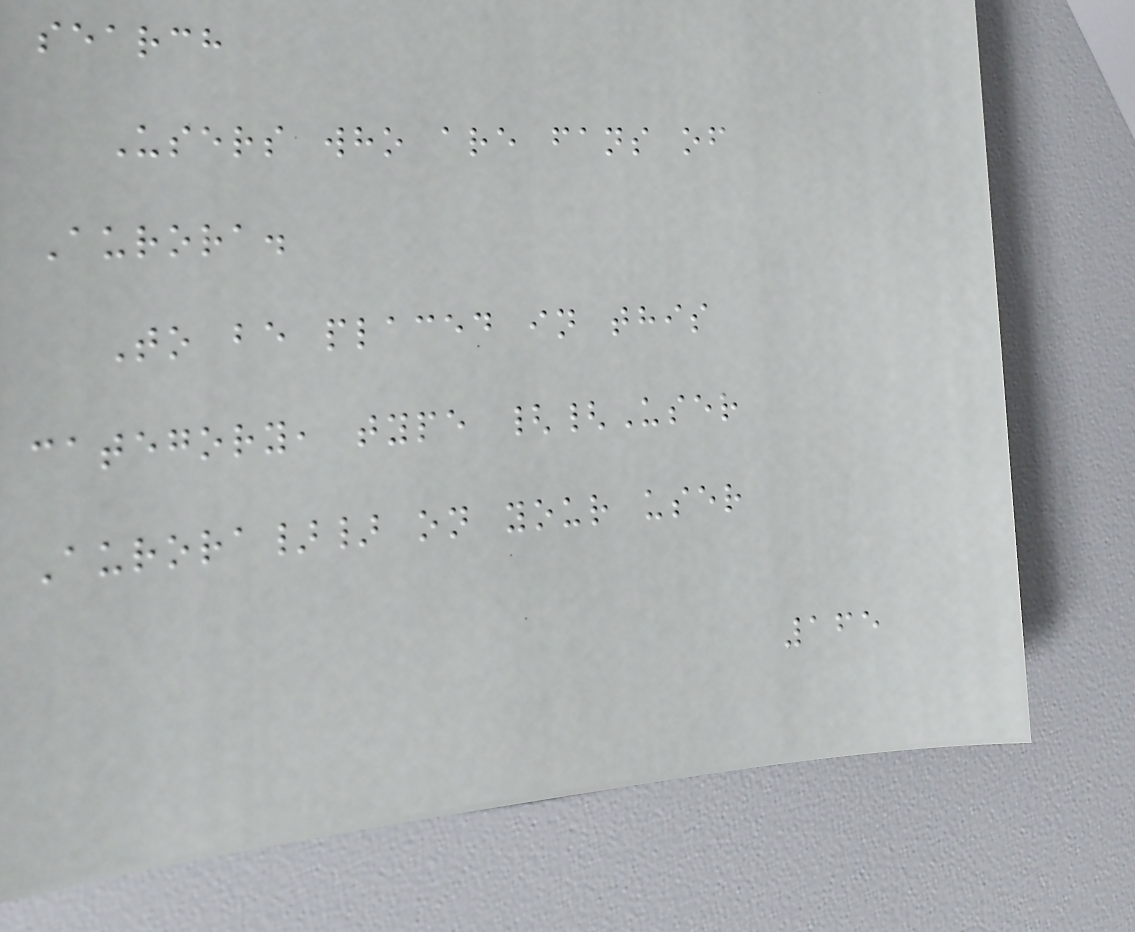search
Users who are fans of
Aurora.
To be placed in this
category, type {{User
Aurora}} on your user
165
